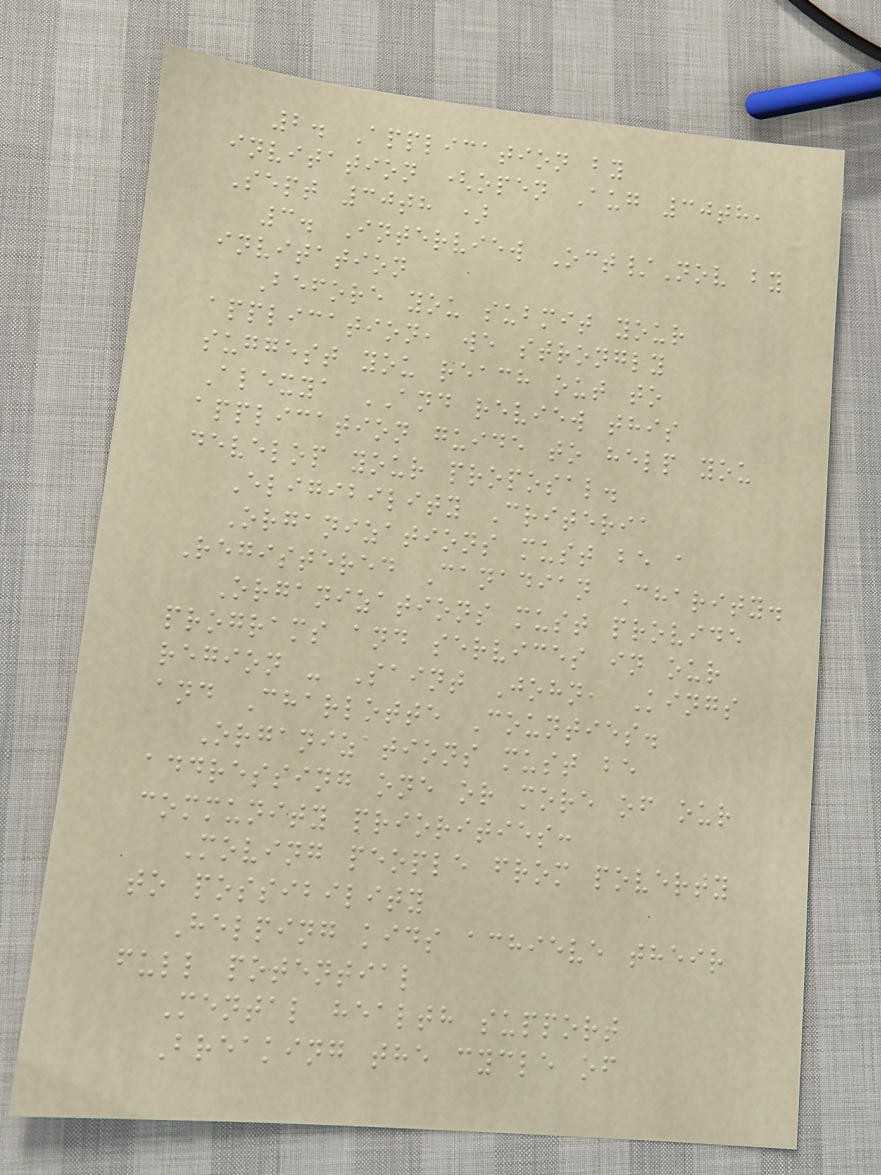2. Application by
invitation (open Aug 30th,
Sept 30th )
3. Interview Oct/Nov by
invitation
Before you submit your
application, we strongly
suggest you reach out to
Alexya AND review this
application guide to help you
develop your proposal.
Eligibility Criteria
Organizations must be a
Registered Canadian Charity.
Organizations must provide
programs and services in our
region - Saint John, Kings
and Charlotte Counties.
Organizations must be
addressing one or more of our
community priorities:
Moving people from poverty
to possibility
Helping kids achieve their
full potential
Mental health support
Breaking the cycle of
